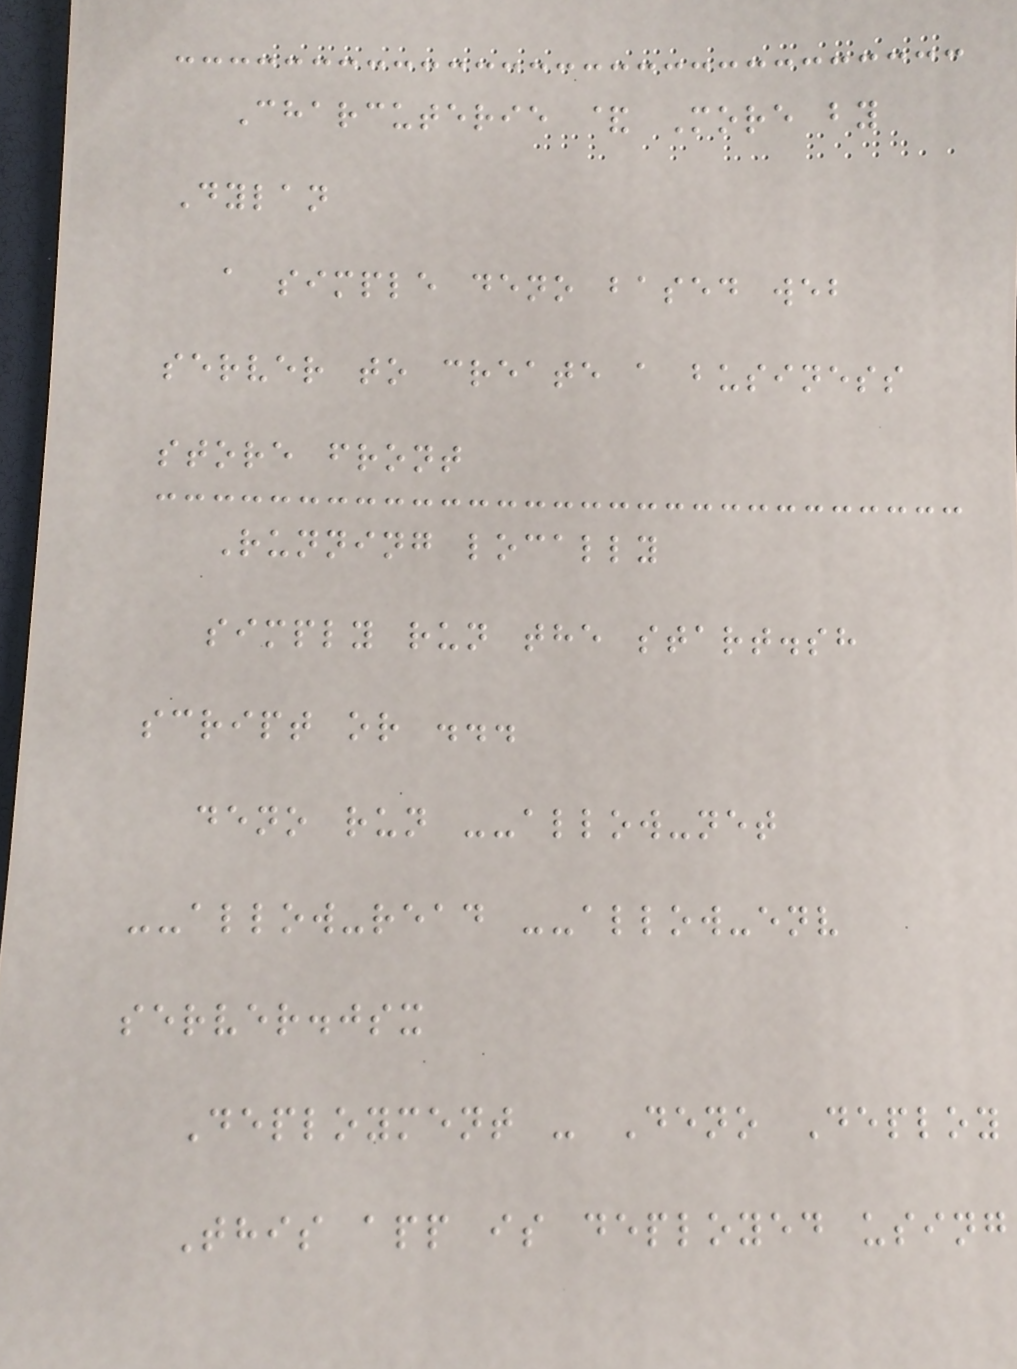Charcuterie & More by
Dylan
a simple deno based web
server to create a business
store front
Running locally
simply run the start.sh
script or ...
deno run --allow-net
--allow-read --allow-env
server.jsx
Deployment - Deno Deploy
This app is deployed using
